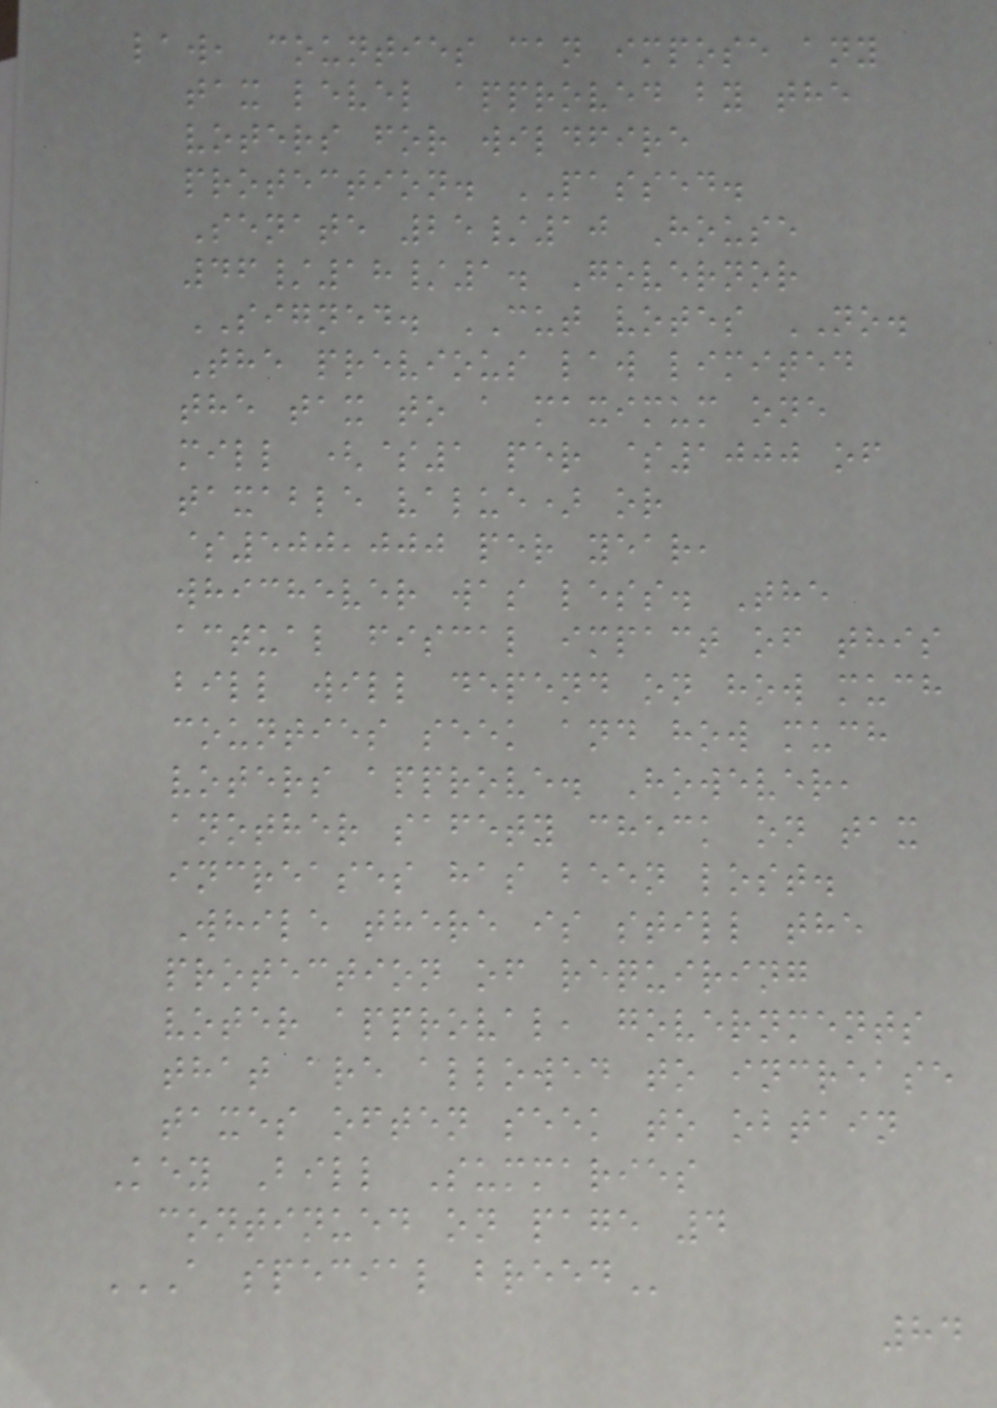law, counties can impose any
tax level approved by the
voters for wildfire
protection. PASSED.
Senate 25/10 House
46/18/1. Governor
SIGNED. CUT votes NO.
The previous law limited
the tax to a maximum one
mill ($1 per $1000 of
taxable value) or
$500,000 per year,
whichever was less. The
actual fiscal impact of this
bill will depend on how much
counties seek and how much
voters approve. However,
another safety check on tax
increases has been lost.
While there is still the
protection of requiring
voter approval, governments
that are allowed to increase
taxes often seek to obtain
Key Bill Summaries
continued on page 4
A SPECIAL BREED
84
